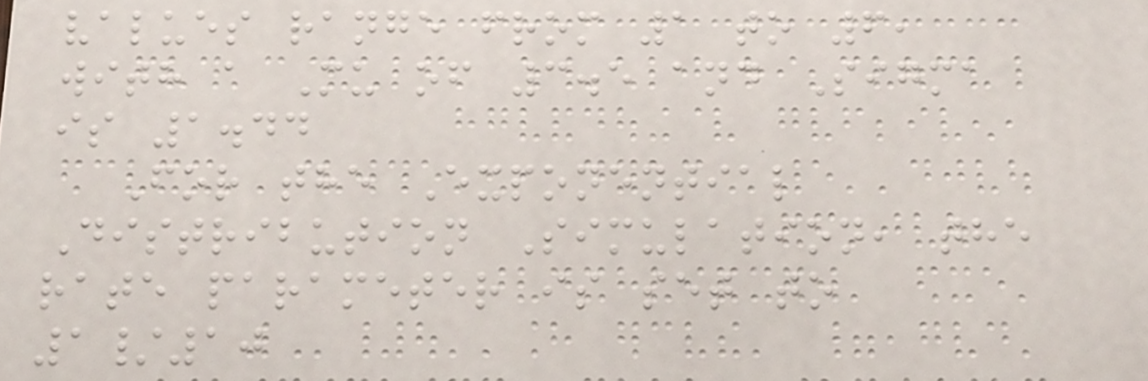values range from 1 to 6,
with a Mu of 3.5 and Sigma
is 1.44
For the Exponential
Distribution Simulation, the
rate parameter is set to
1/10
